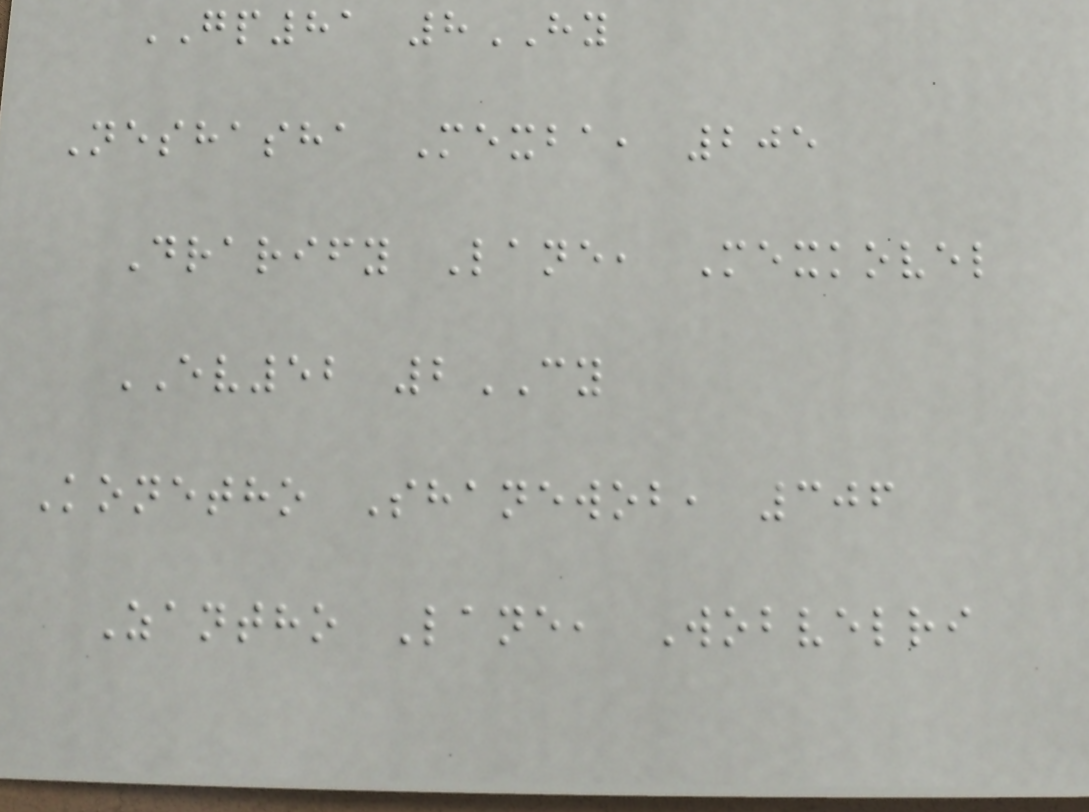GP81 8HY
Neshasha Mexba, 205
Drarify Lane, Mexkovel
EV52 2CY
Konetho Shanewob, 306
Zantho Lane, Wobvelri
